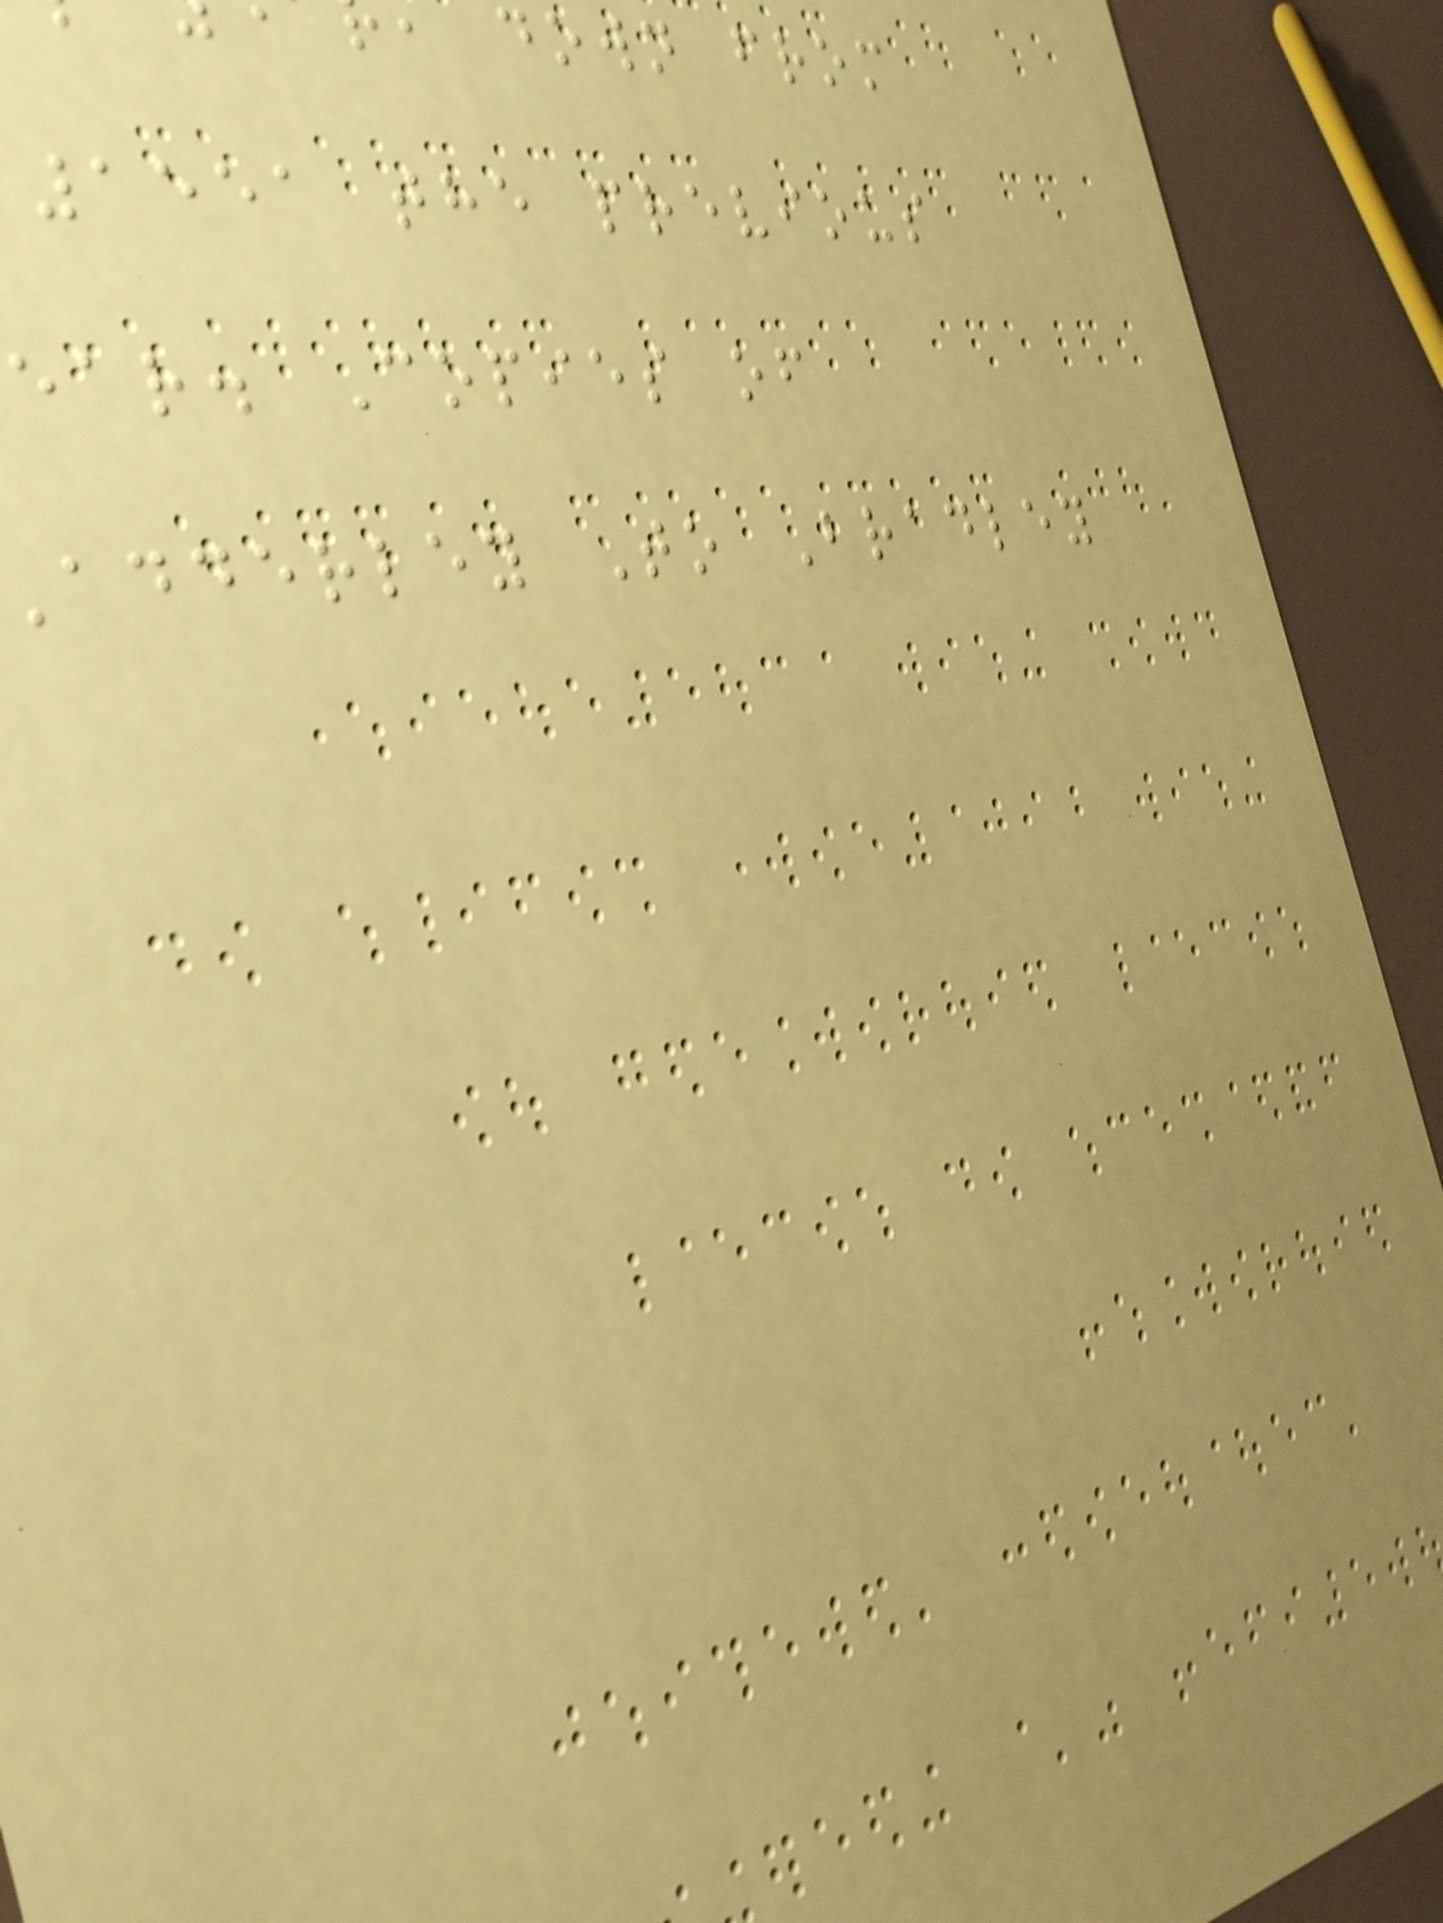down from
1551 the previous
ear. Copies of
adderley To Bradley
